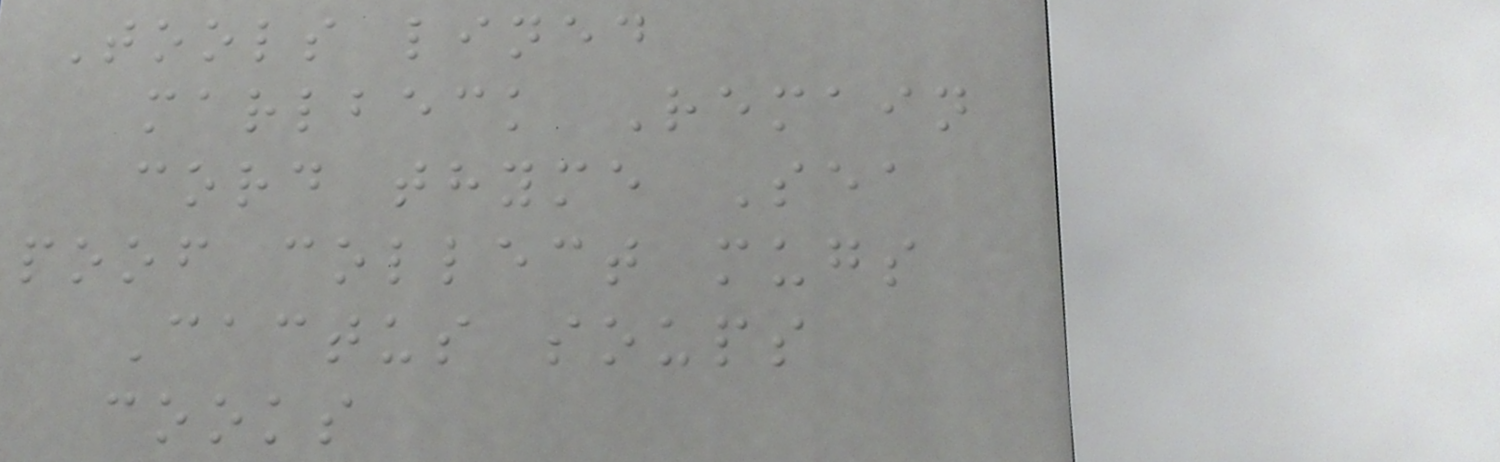Tools lined
marlbeck Remain
cord thyme Sea
poof collect mugs
Cactus soups
cooks
